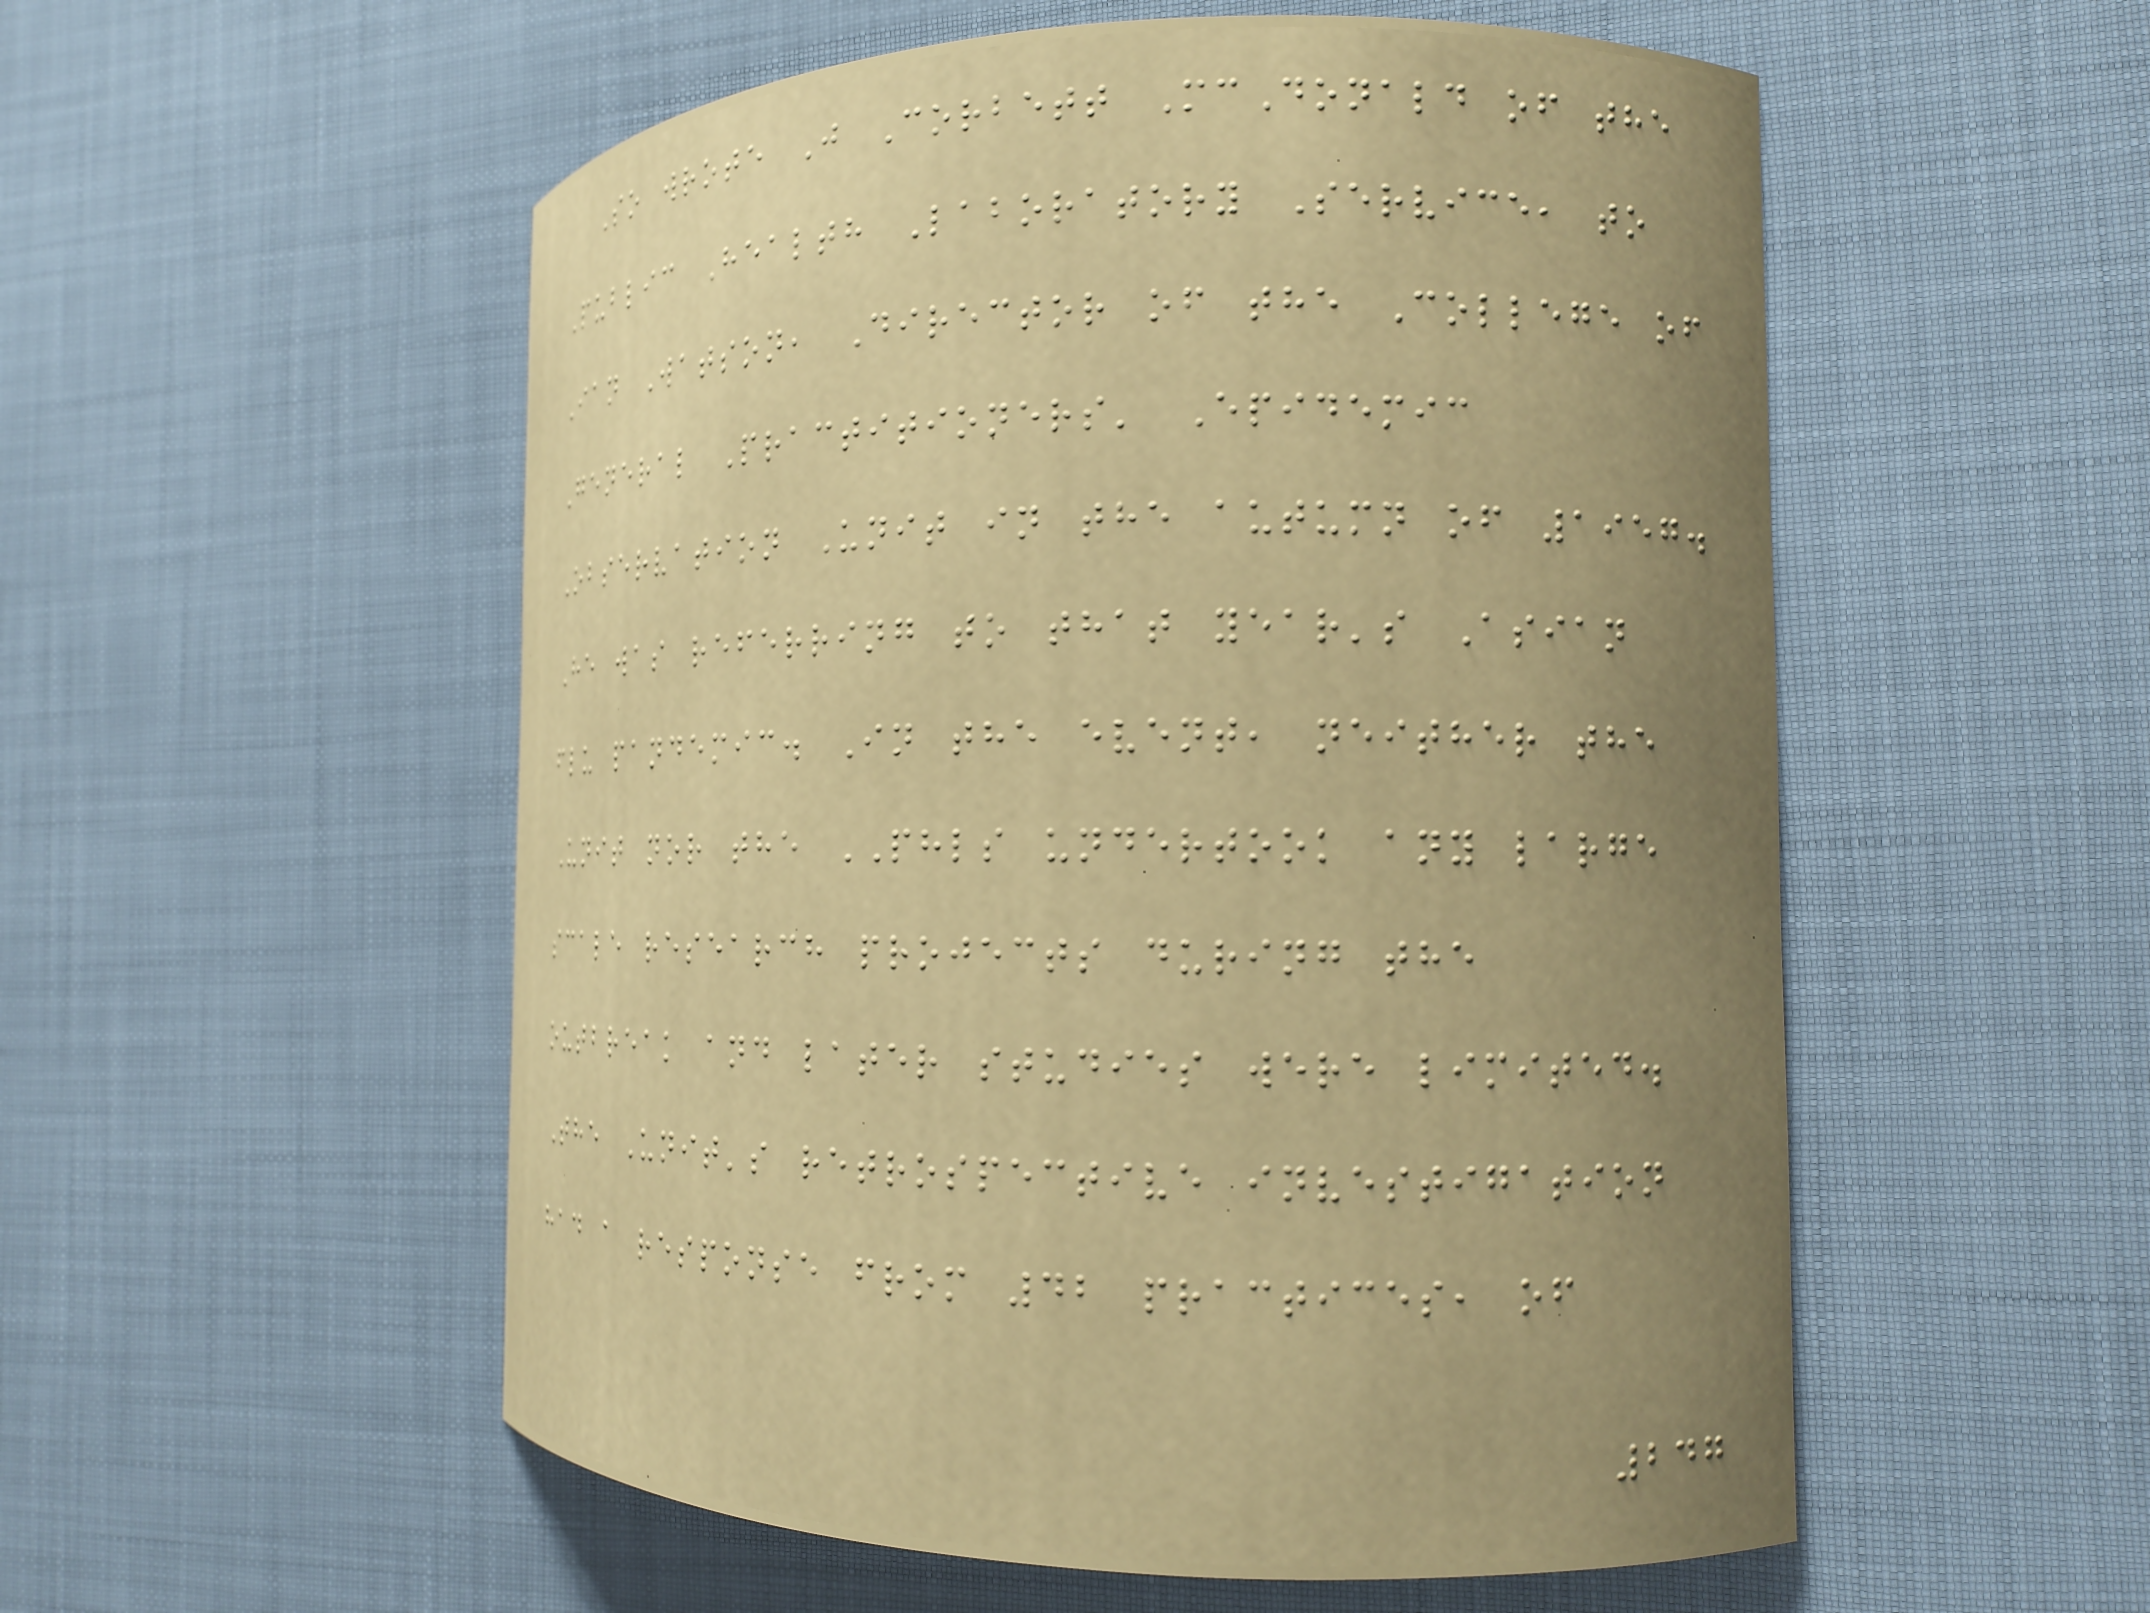So wrote J Corbett McDonald of the
Public Health Laboratory Service, to
Ian Watson, Director of the College of
General Practitioners' Epidemic
Observation Unit in the autumn of 1957.
He was referring to that year's Asian
flu pandemic. In the event, neither the
Unit nor the PHLS undertook any large
scale research projects during the
outbreak and later studies were limited.
The Unit's retrospective investigation
had a response from 42 practices, of
247
